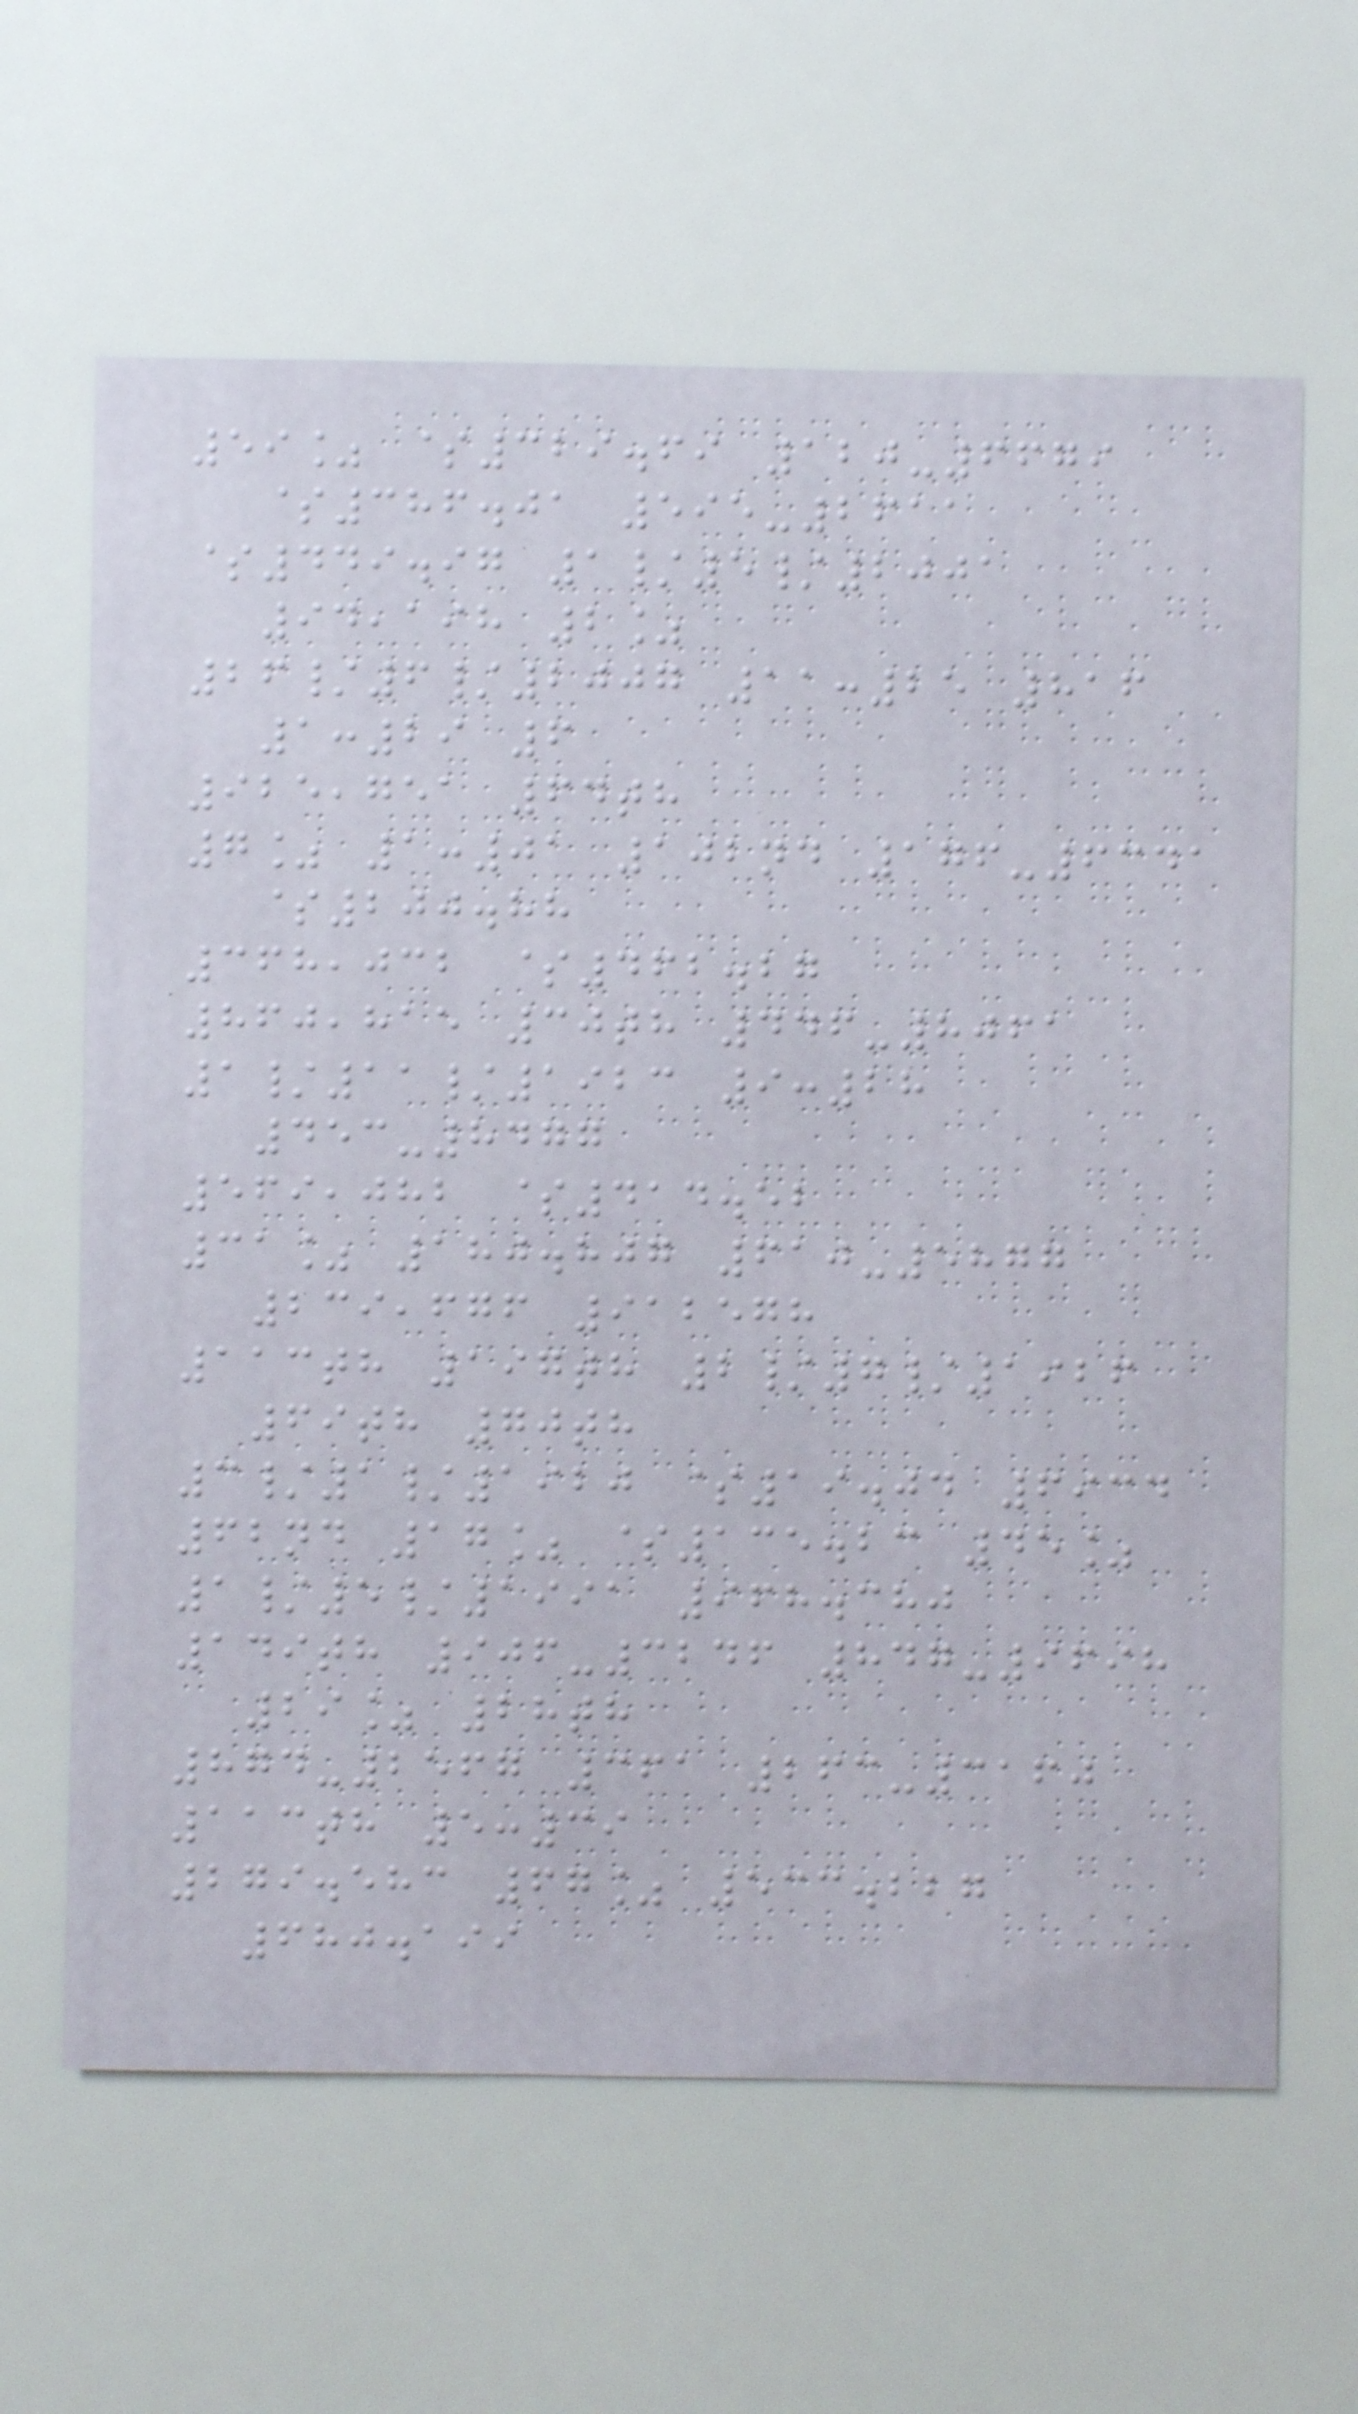59% $329.69 120-6679
$386.01 595-2611
$449.97 1/5/2001
94,198 2%
26/6/2007 11:25 816
1:29 6
925,751 64th
7% 1:01 102nd 176-6341
$200.88
368,032 $462.27
860,815 30th 446-8061
1/11/1923 9:28
453-8477
569,082 $414.52
31% 180.807 610-5877
239,676 912578
113th 197th 2/7/1926
69th 70th
3/1/1920 $19.04 6934
62nd 17% $135.23 45%
1/5/1991 968.380
149th 906-3246 847-9698
29% 28th
874-2567 361 263-3160
113th 5:39
279.583 67% 533.227
680.199
